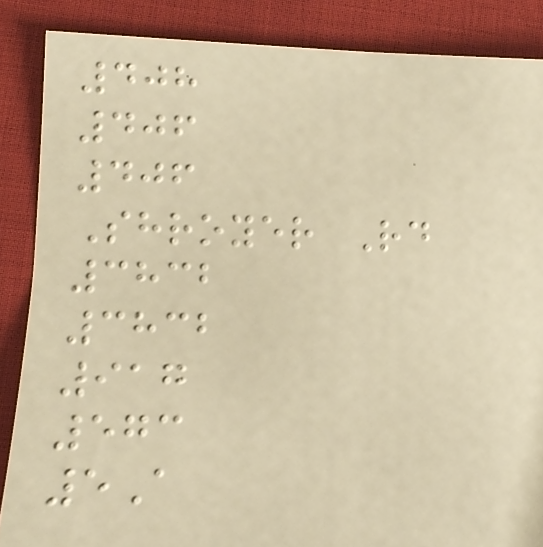408
406
406
Shroyer Rd
3832
3832
917
573
5A
